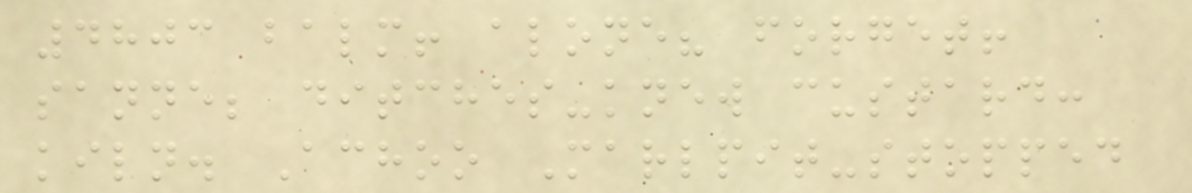4803 balm! alone? forget!
sanne; ditches-knew custard:
kiln. Achoo Marlpit-stopped
